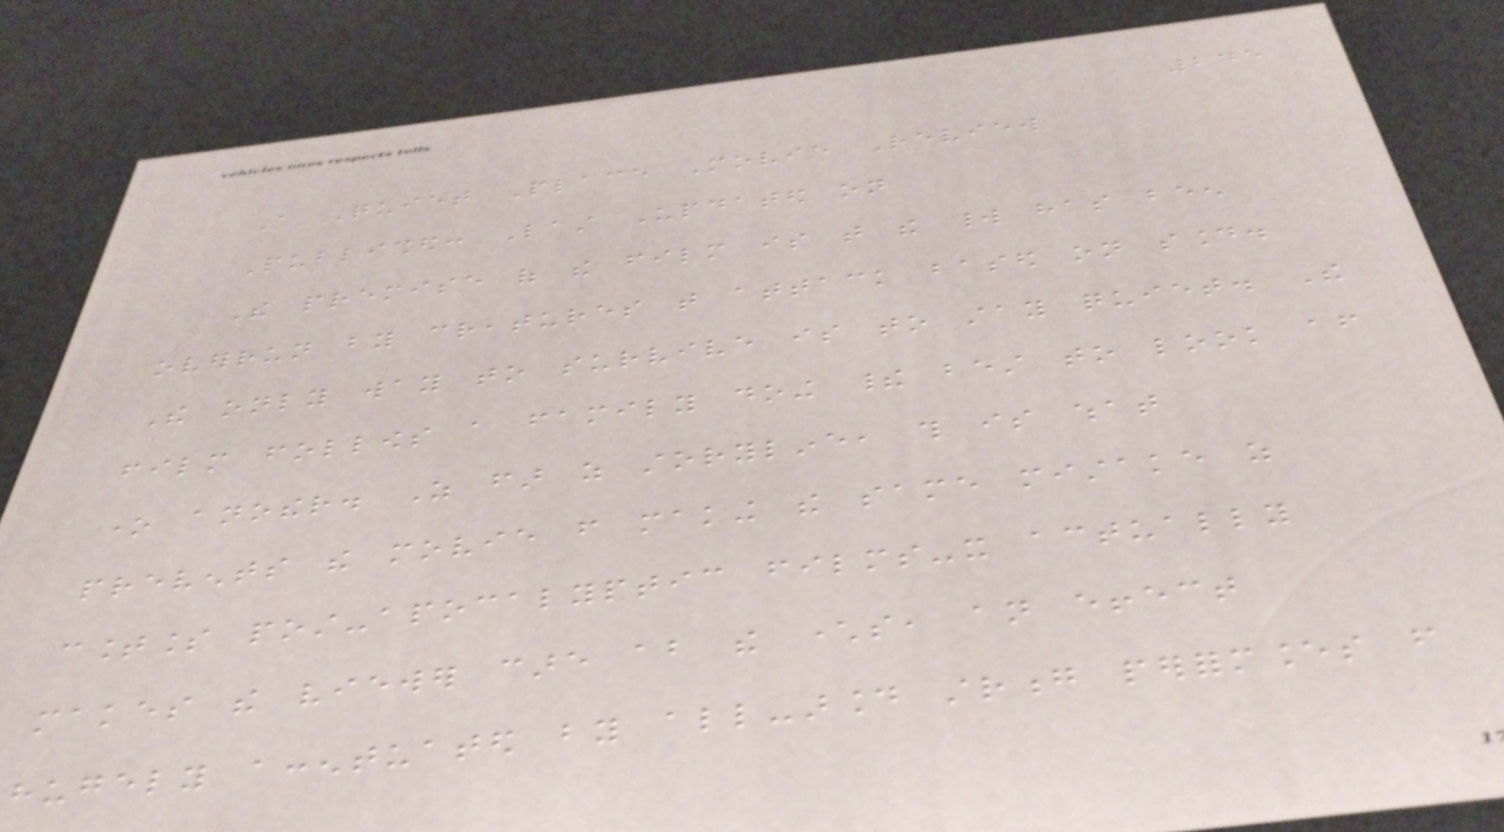245
A Quiet Place Movie Review
Published: Last Updated on
The premise of the film is that the world has been
overrun by creatures that attack based on sound.
The only way to survive is to stay quiet. The
film follows a family doing their best to look after
one another. As far as storyline, this is what
prevents the movie from making the same mistake as
countless post-apocalyptic films-it actually
makes the viewer care about the characters, an effect
hugely accentuated by all-around strong performances from
